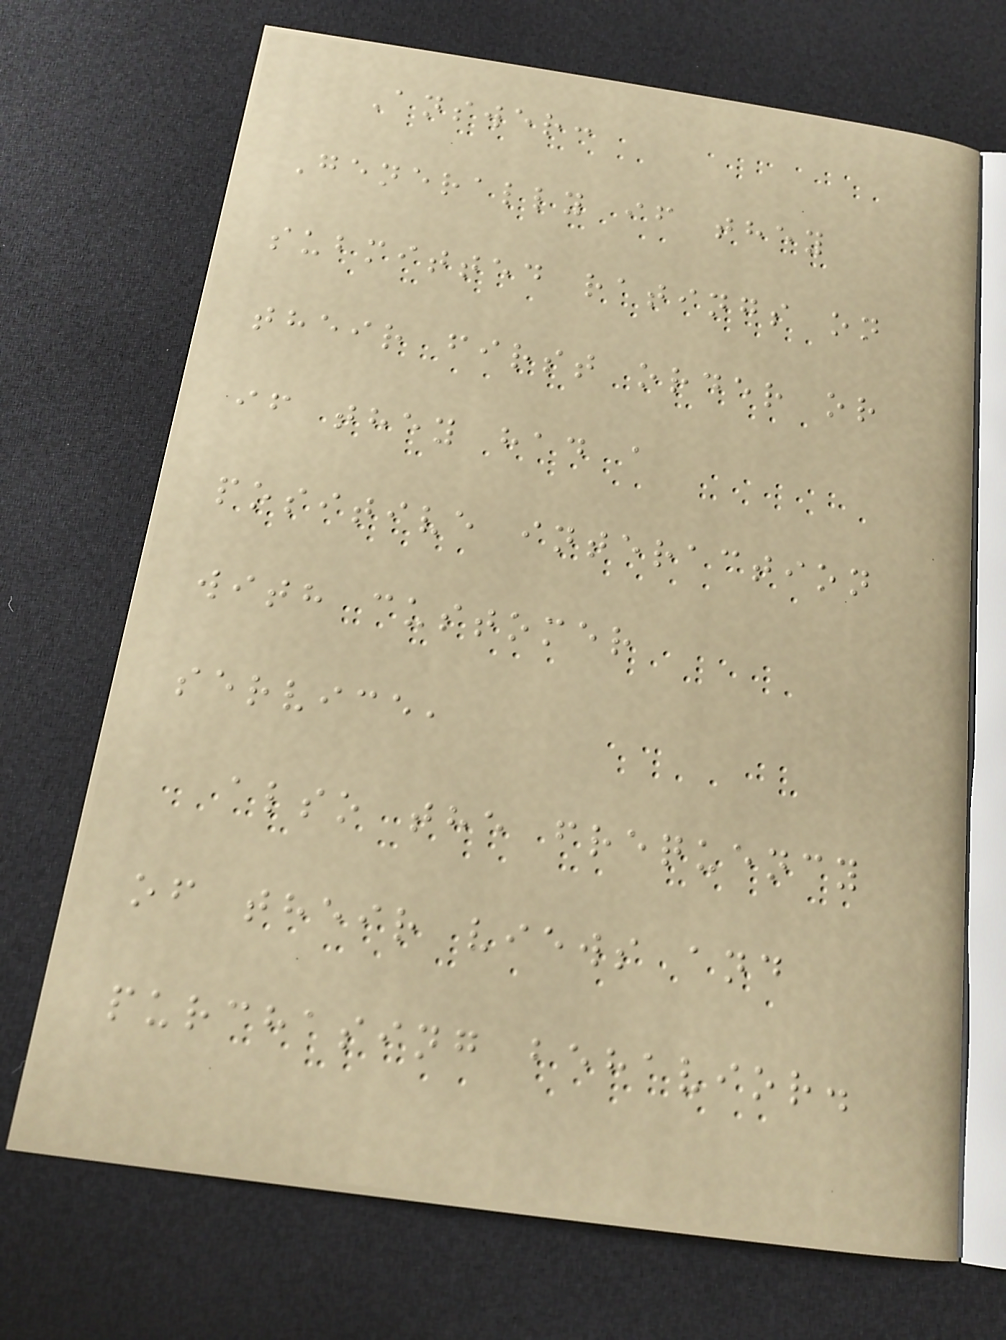Answer:
Generally if they
submitted ratings on
their first order or
if they had a
positive interaction
with customer
service,
also the frequency
of their views and
purchasing behavior.
